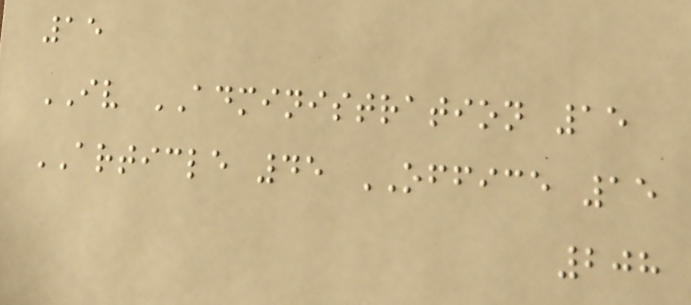15
IV ADMINISTRATION 15
ARTICLE 45 OFFICE 15
208
